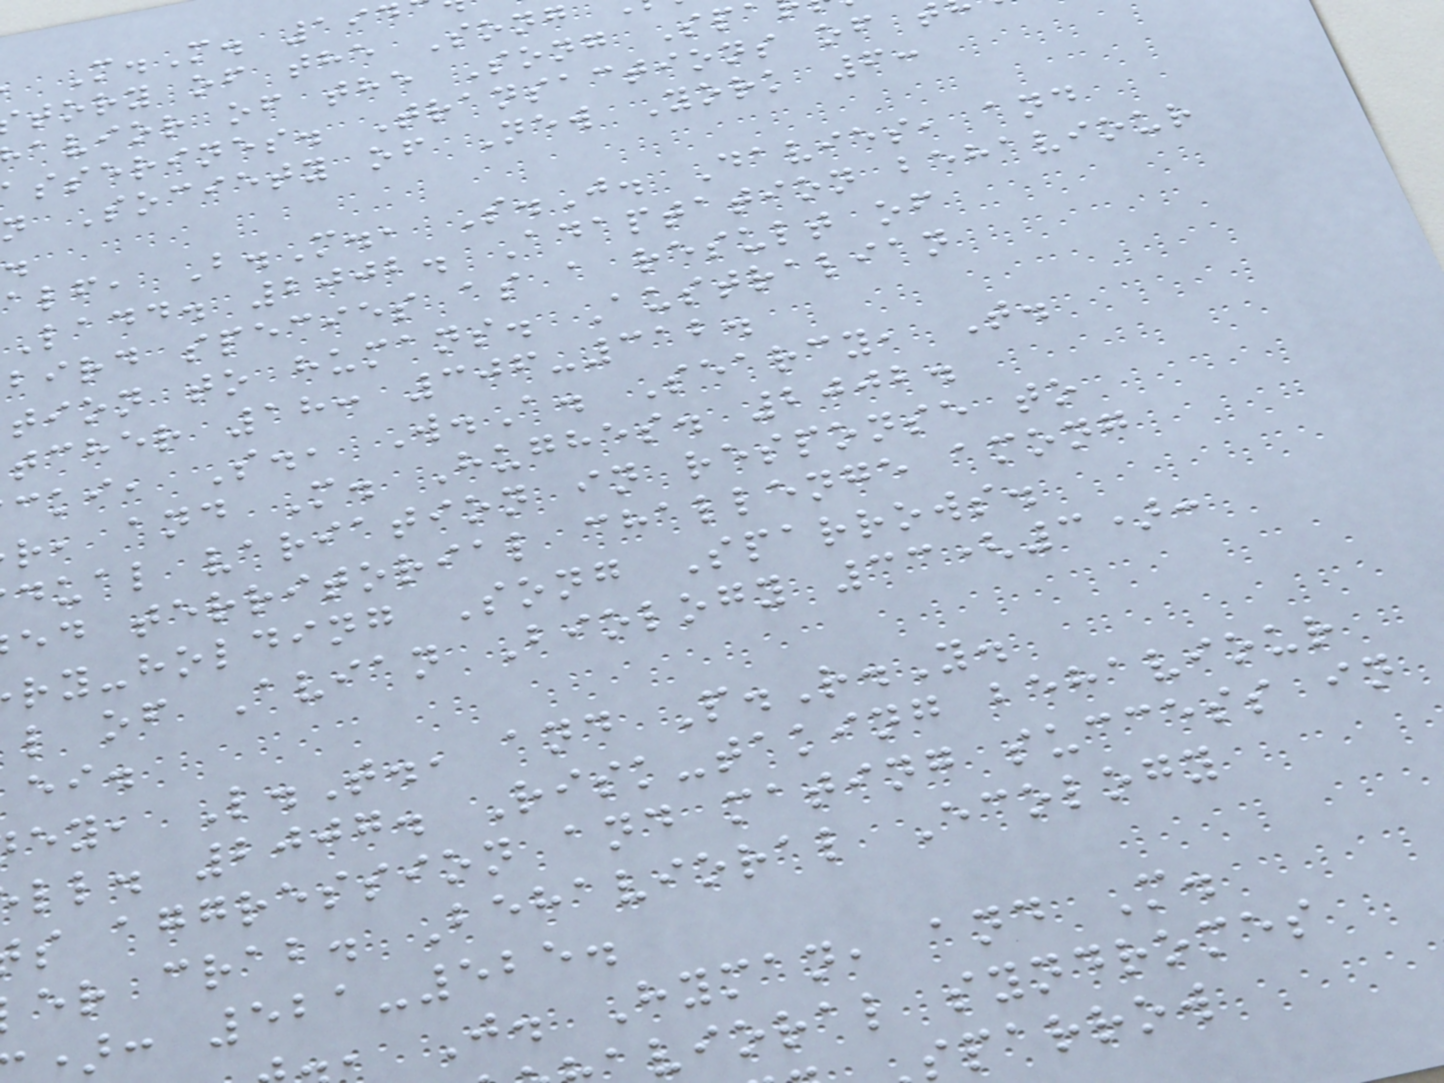M.M. 194
tory of the Song
avior of the Song Sp
asserines. Transactions of t
n Society of New York 6:
alf, B.M., S.J. Davies, and
Ladd. 2002. Adaptation behaviour
bird species as a result of
tion to humans. Australian
tcher 18: 306-312.
cki, S., W.A. Searcy, T.
r, and M. Hughes. 2002.
dual variation in response to
ed territorial challenge among
ry-holding Song Sparrows.
l of Avian Biology 33(3):
ey, L.T., and P.R.Y.
ll. 2007. Risk-taking behaviour
s aggression and mating success in
er crab. Behavioral Ecology
: 521-525.
, J. Hyman, and M.
vioral syndromes
